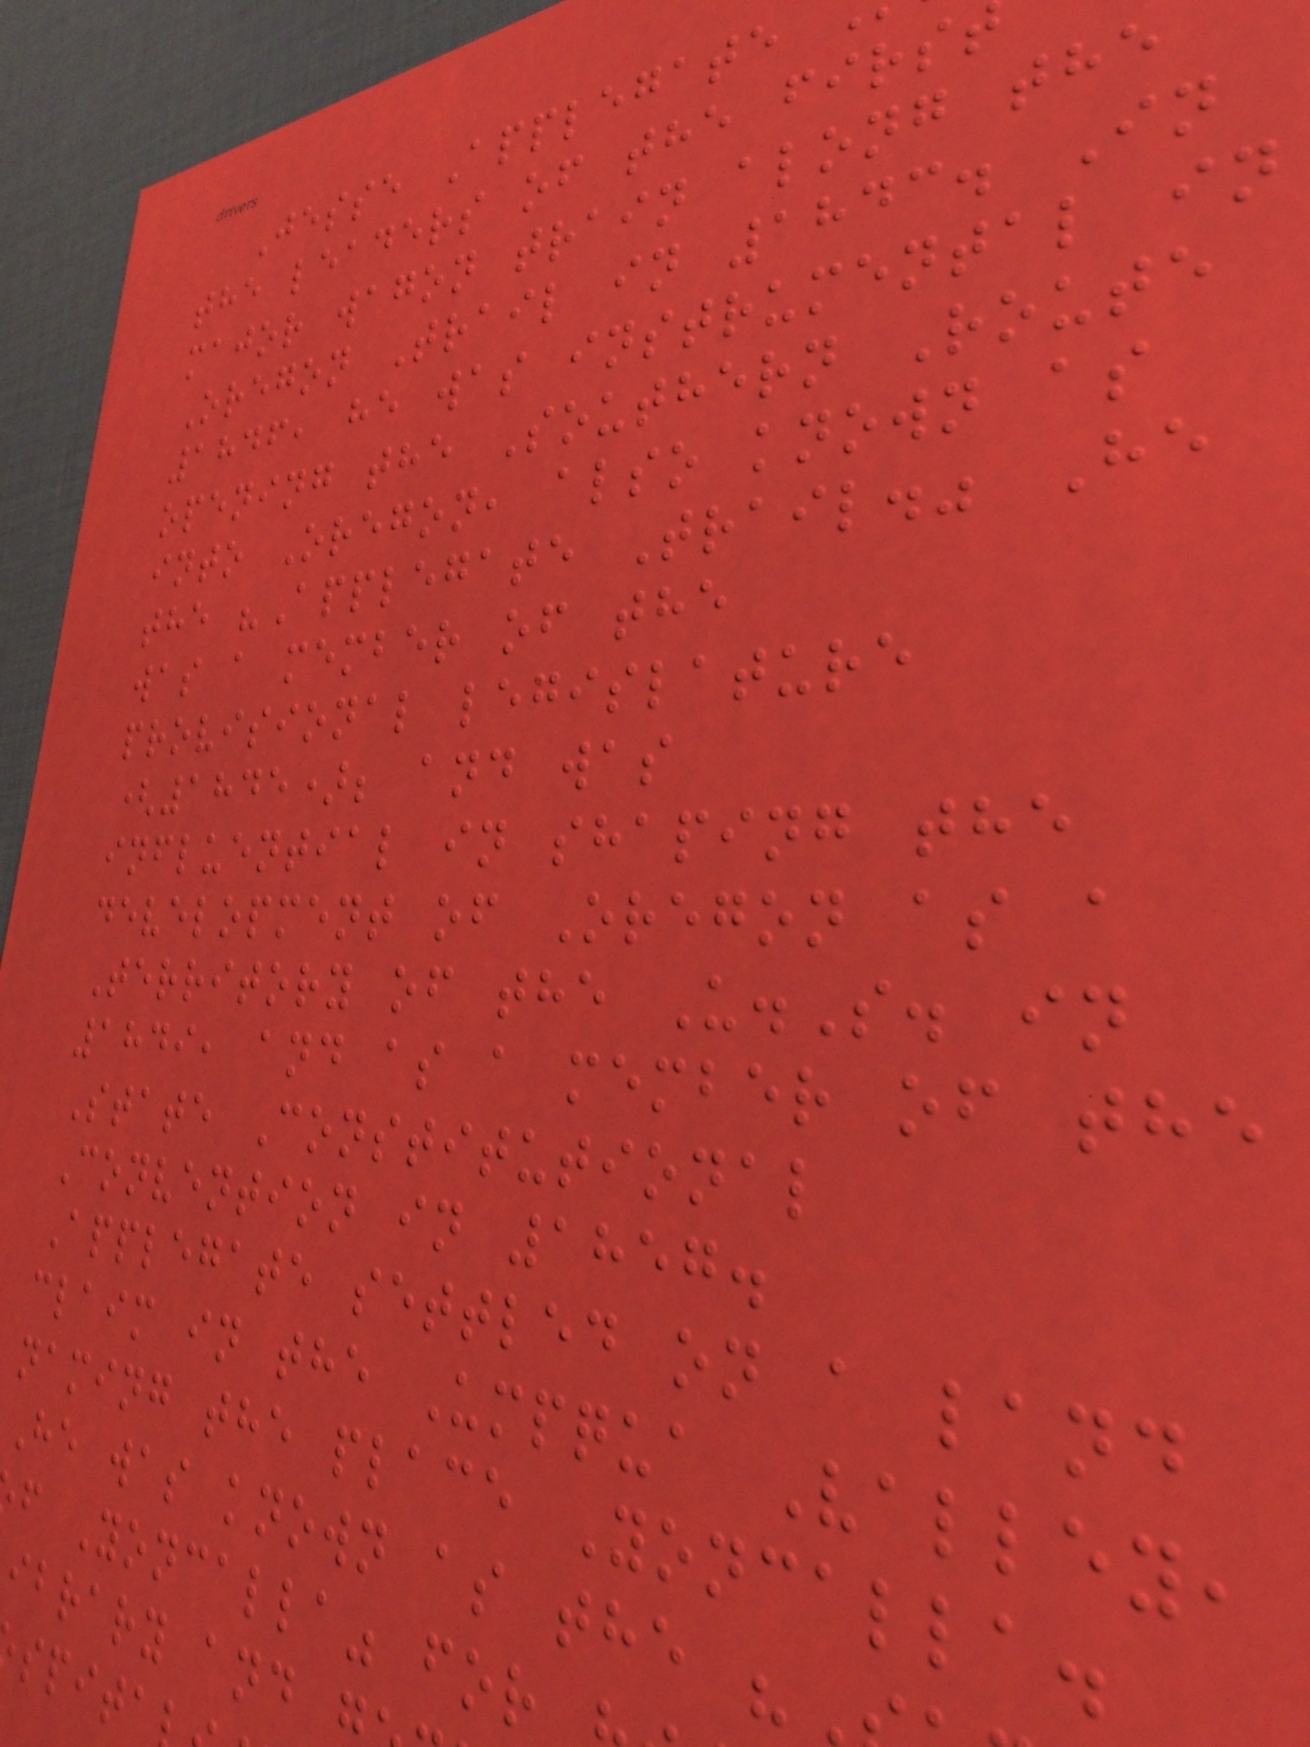Jesse Applegate
the leaders of the firs
major wagon train along the
Oregon Trail in 1843. In
1846, he was instrumental in
opening the Southern Route
into Oregon, also known as
the "Applegate Trail." He
was a member of the
provisional legislature
(1845); and was
influential in shaping the
development of Oregon as a
Territory of the U.S. in
1849, and as a member of the
State Constitutional
Convention in 1857.
Applegate settled on a land
claim in the Umpqua Valley,
naming the place Yoncalla.
He was known as the
f Yoncalla" for
ibrary and
